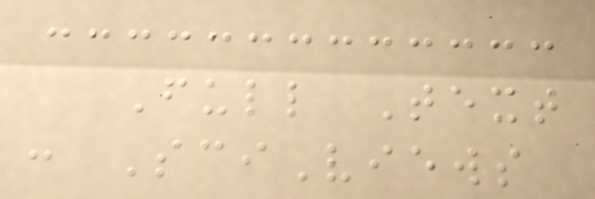Full Text
: SciViews
